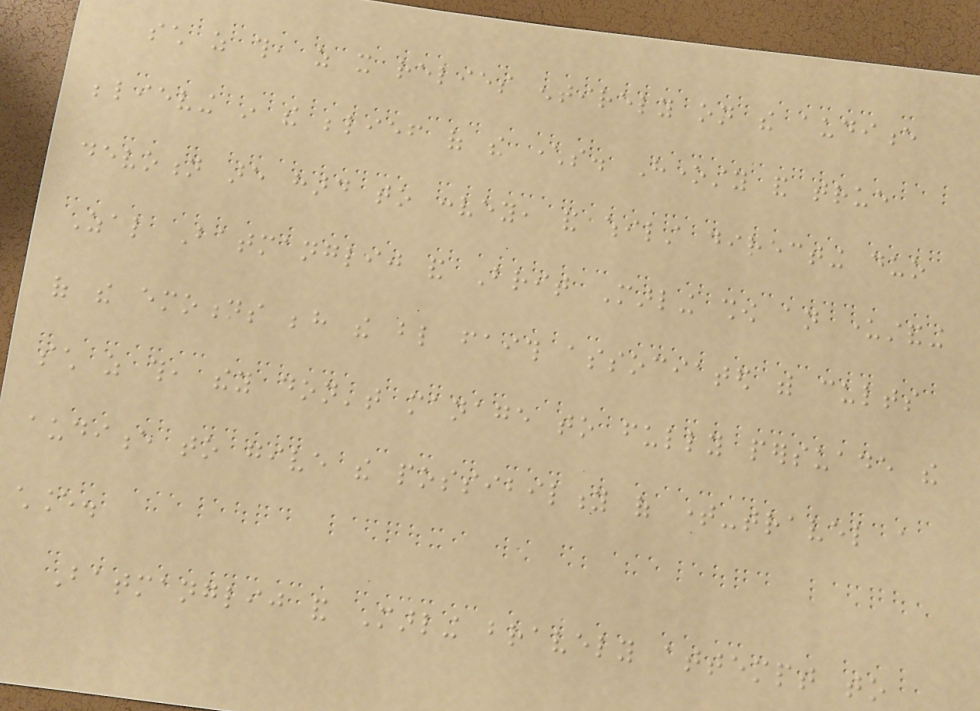such as this, as it relies entirely on the audience
believing in the belief of the characters. Honesty and true
devotion are hard to convey, and whilst directing duo
Zal Batmanglij and Brit Marling show an understanding
of the emotions behind the blind faith associated with cults
such as this, they don't manage to fully persuade the
audience to give the possibility of time-travel a
chance.
Batmanglij and Marling bravely attempt to
